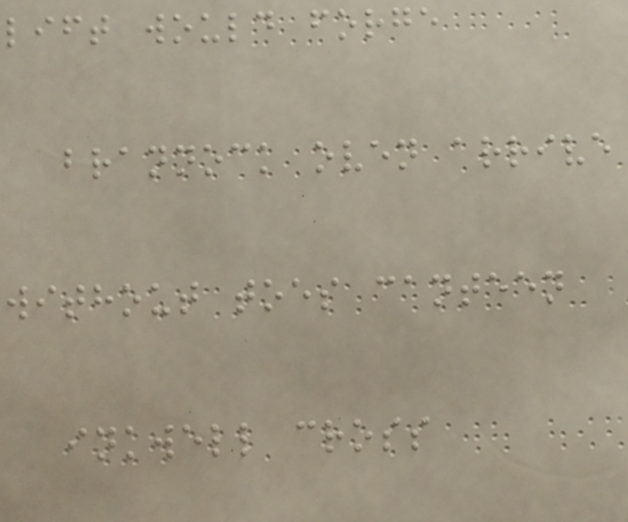lift would forge
brannock oven arrive
without toes canteen
inkwell cross
